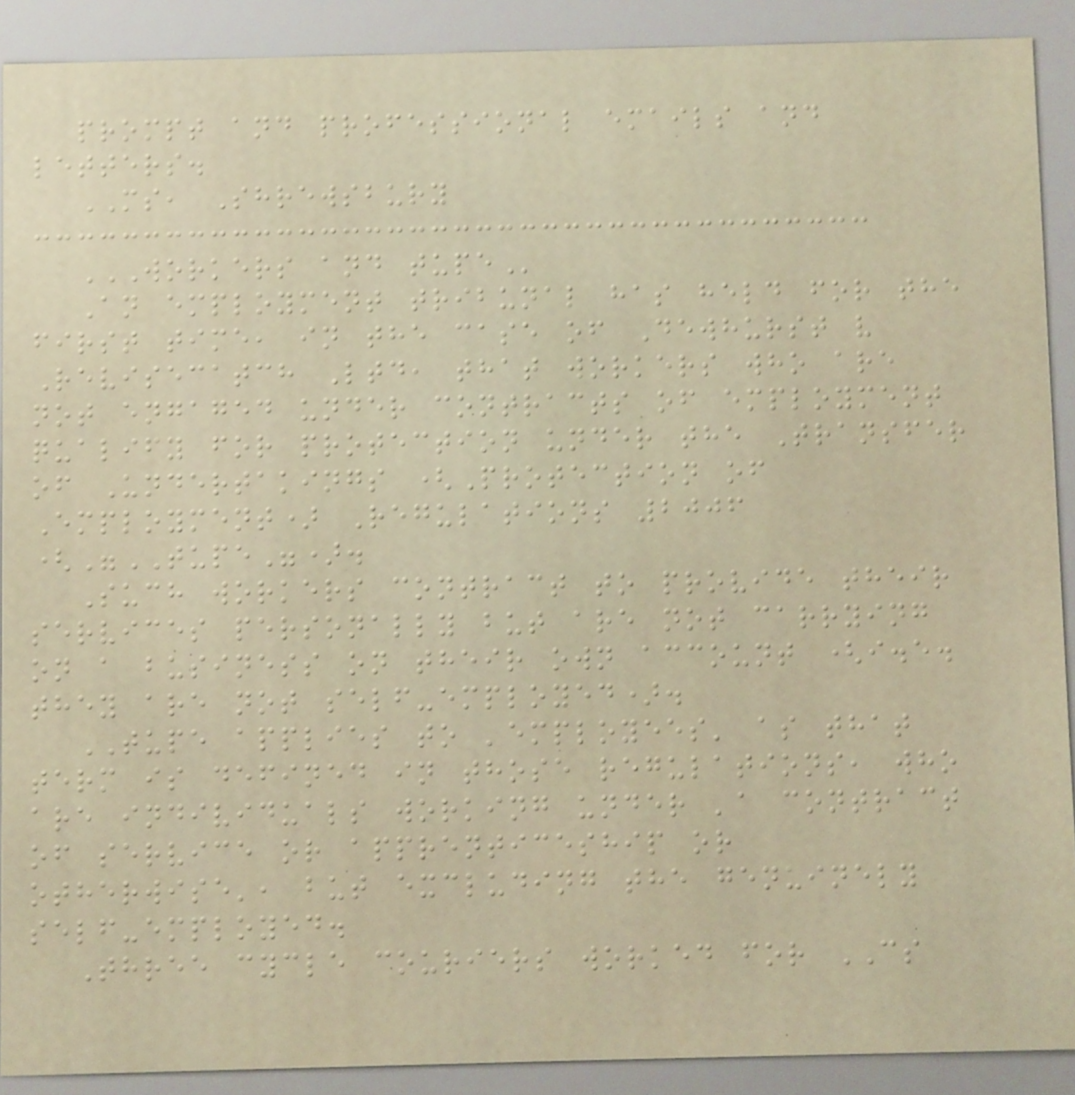prompt and professional emails and
letters.
MS, Shrewsbury
WORKERS AND TUPE
An employment tribunal has held for the
first time, in the case of Dewhurst v
Revisecatch Ltd, that workers who are
not engaged under contracts of employment
qualify for protection under the Transfer
of Undertakings (Protection of
Employment) Regulations 2006
("TUPE").
Such workers contract to provide their
services personally but are not carrying
on a business on their own account (i.e.
they are not self-employed).
TUPE applies to 'employees' as that
term is defined in those regulations, who
are individuals working under 'a contract
of service or apprenticeship or
otherwise', but excluding the genuinely
self-employed.
Three cycle couriers worked for CS
